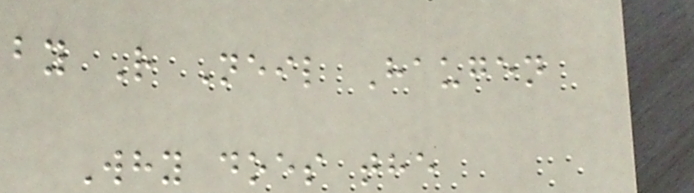by R Neil Haugen
Why does the
